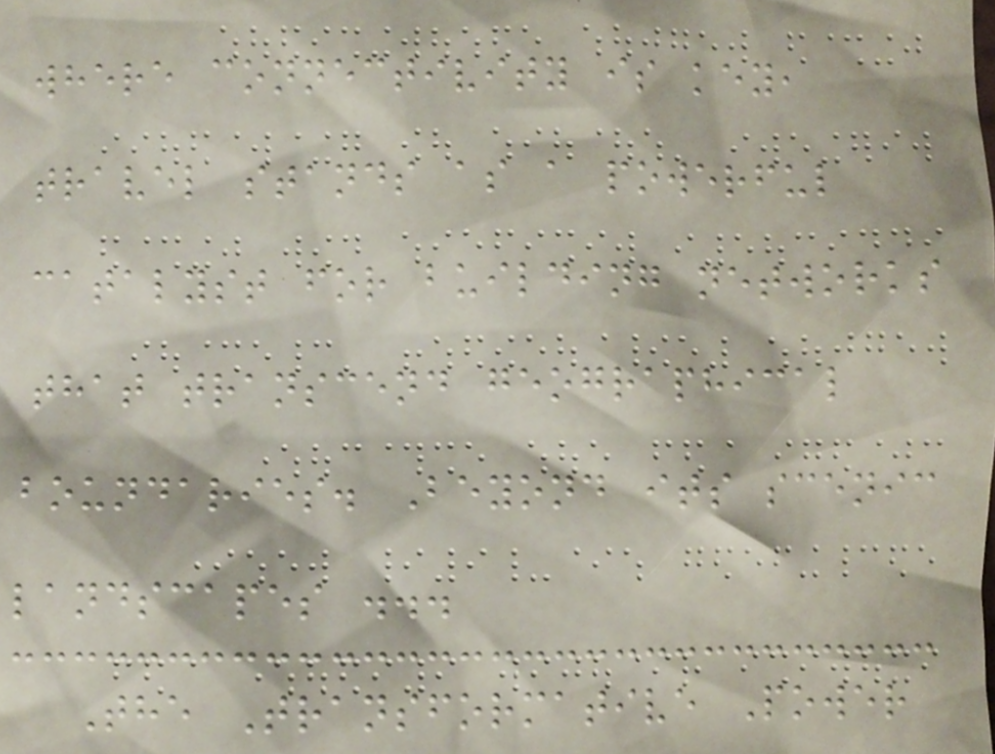where connectivity is key,
travel stands as a powerful
catalyst for building networks
that transcend geographical
boundaries. Beyond its scenic
landscapes ...
The Transformative Power
